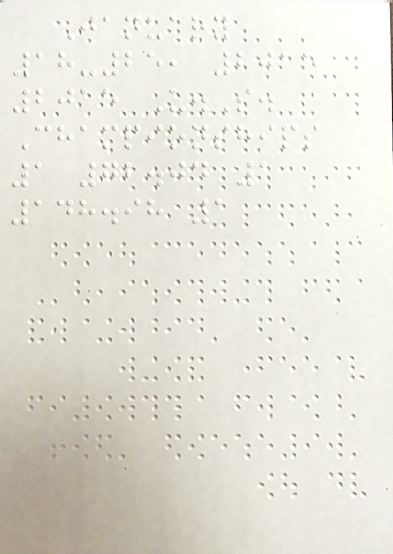January
18-25, 2015
2015 U.S.
Championships
1 72.04 1
148.98 1
